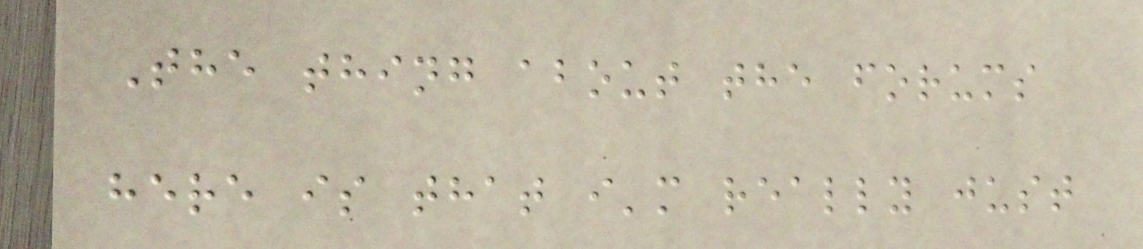The thing about the forums
here is that i'm really just
